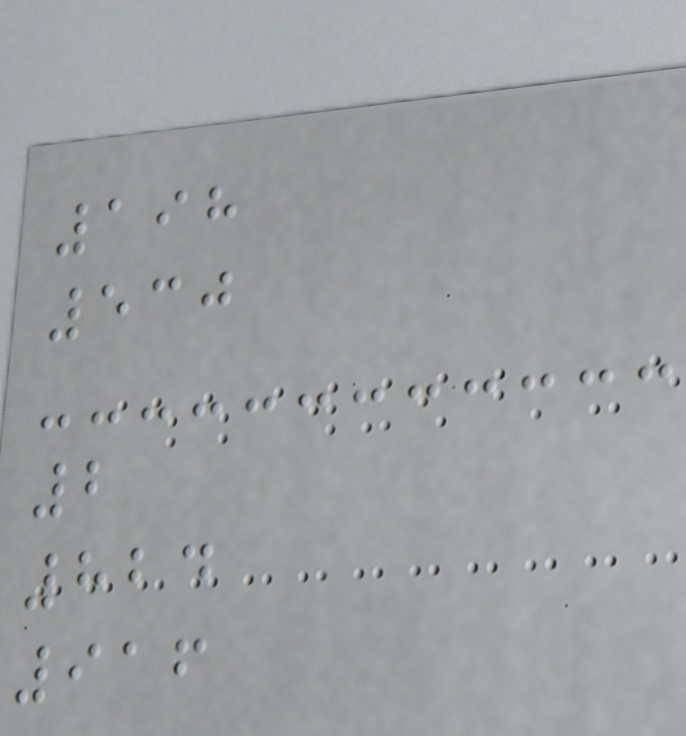198
530
2
824
916
